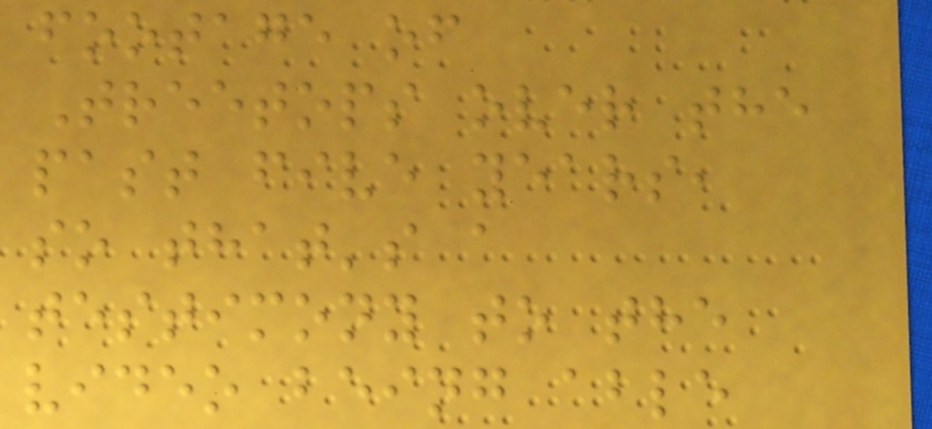footage of
Treetops over the
past five years,
so that's a
testimony to the
video being able
